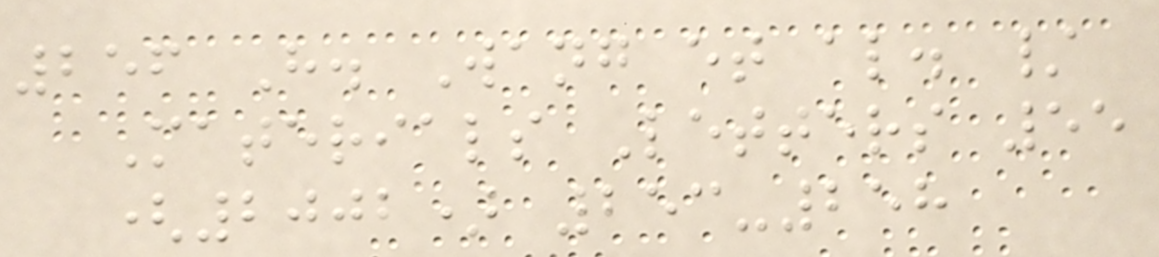256 H. Wang et al. /
Materials Letters 55
(2002) 253-258
